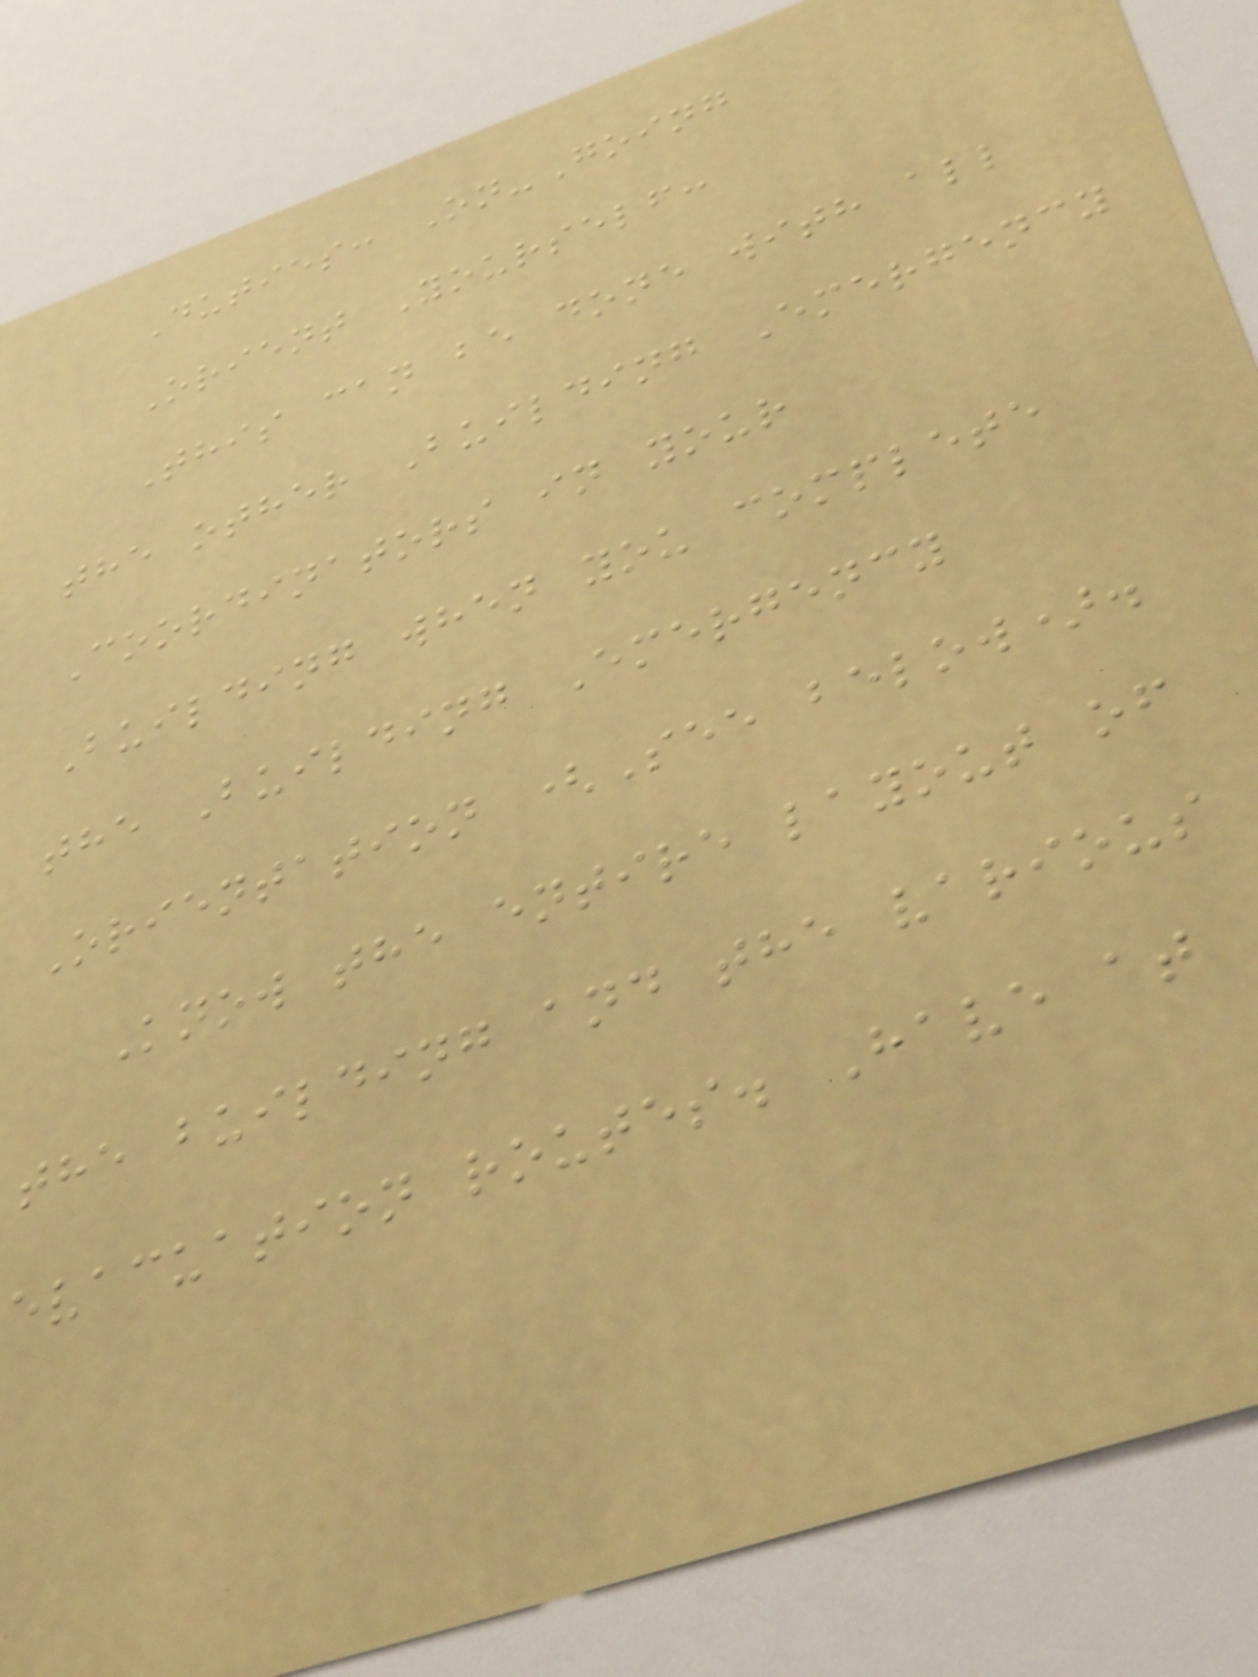Duties: On-Going
Orient Yourself:
This can be done with all
the other Building Emergency
Coordinators in your
Building when you complete
the Building Emergency
Orientation (See below).
Know the entire layout of
the building and the various
evacuation routes. Have at
